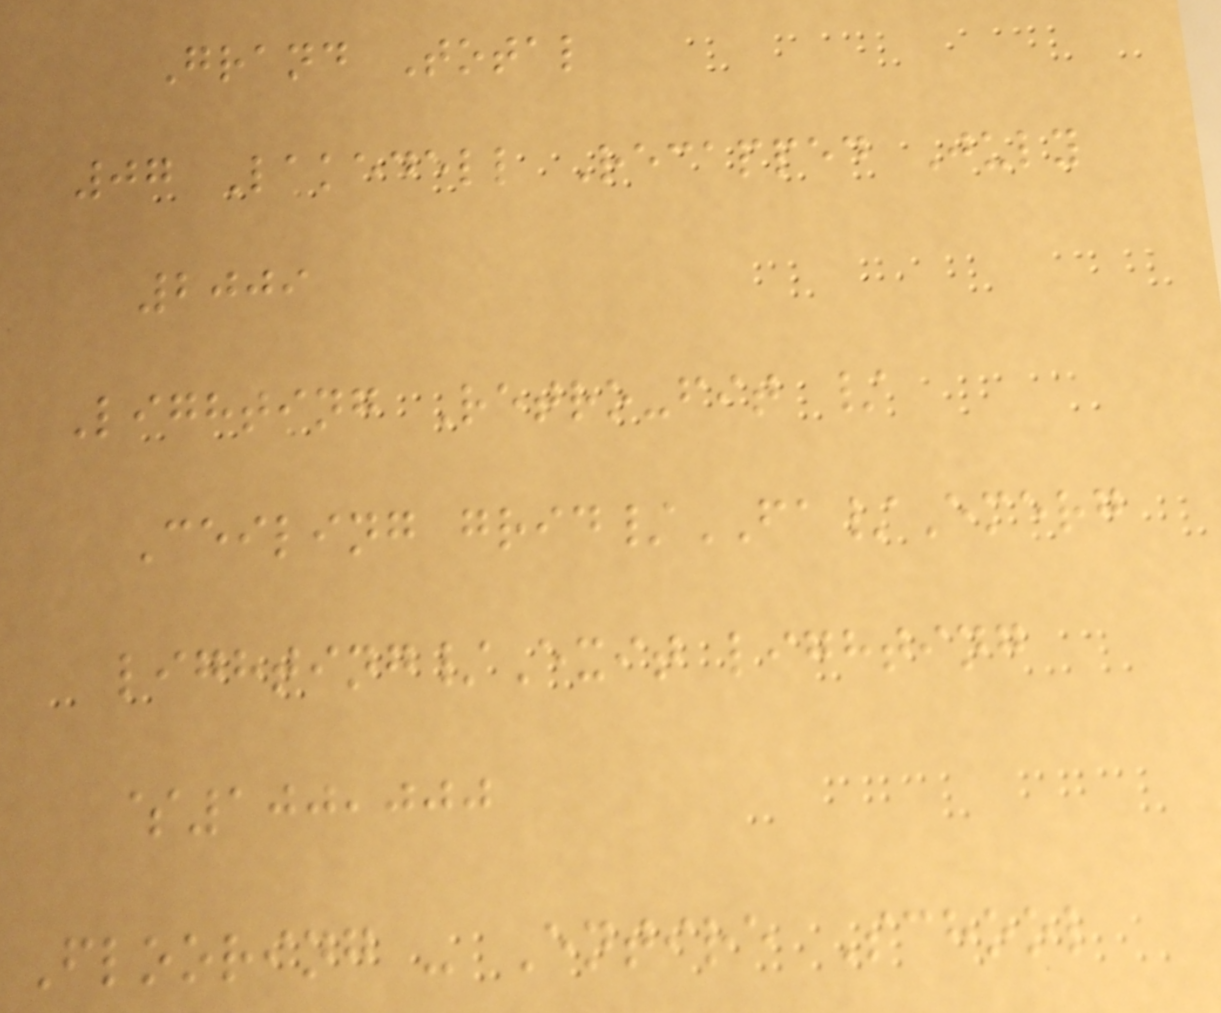Grand Total
07 Lakedell Recapped July
2009
Lighting Retro-fit /
Ceiling grid/FA/Emerg
lighting/Exit lighting
$100,000
Flooring - Entire School
